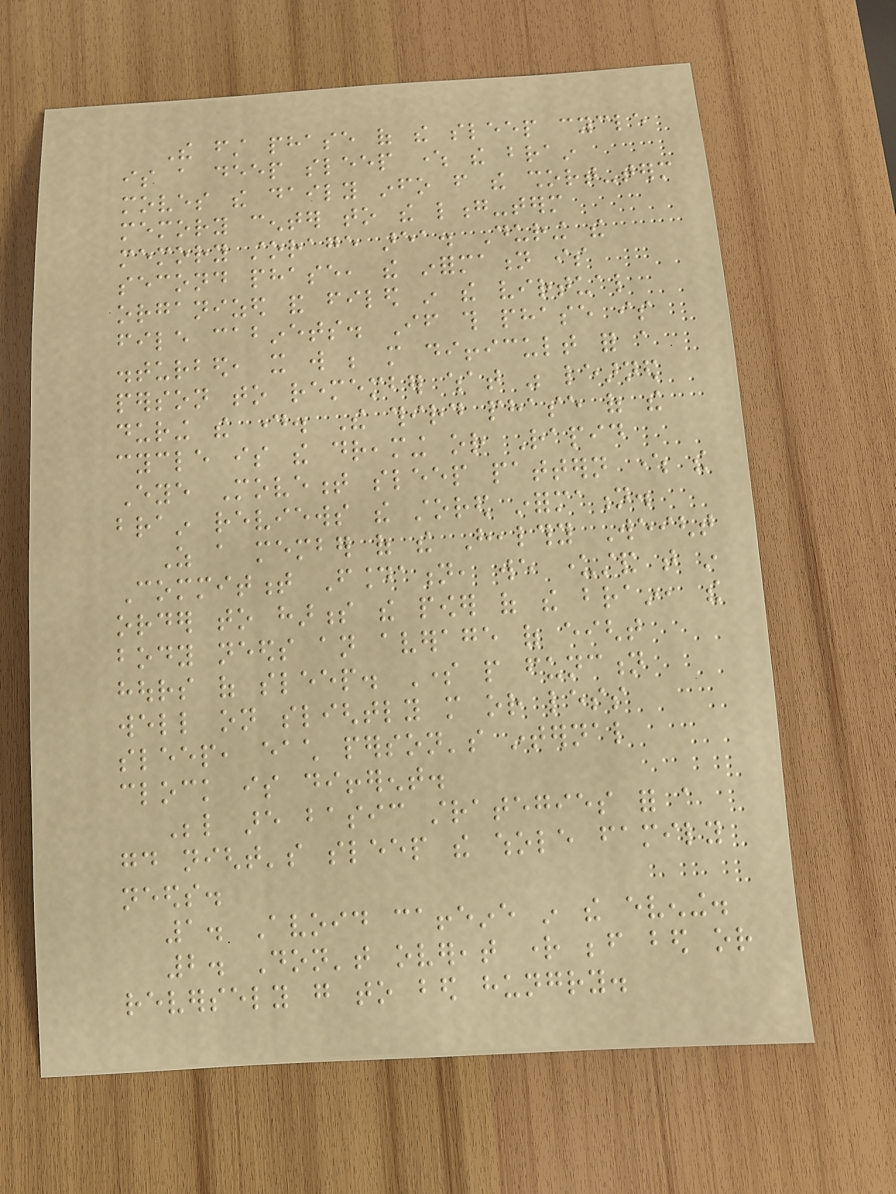The first phase of the sleep cycle
is a deep sleep where the brain
moves the daily info from the short-term
memory center to the long-term
memory storage area. During the
second phase, the information is
organized and filed in the virtual
file cabinets. If this phase is
disturbed, it will be more difficult for a
person to remember what was learned
during the day. The third phase of the
cycle is the dreaming or Rapid
Eye Movement sleep pattern where the
brain reviews the stored information.
As a member of the Healthy Weight
Commitment Foundation, we understand that in
order to harness the power of the brain, the
body needs an average of eight
hours of sleep. Some people function
well on slightly more or less
sleep, each person's internal
clock is different.
Below are basic strategies for a
good night's sleep the whole family
needs.
1. Avoid caffeine in the evening.
2. Don't overeat right before bed or
reversely go to bed hungry.
